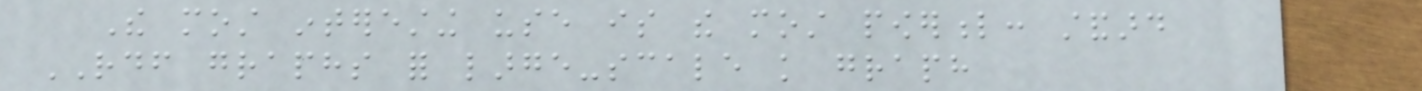The most interesting use is the most powerful: standard
RDF graphs for large-scale knowledge graph
